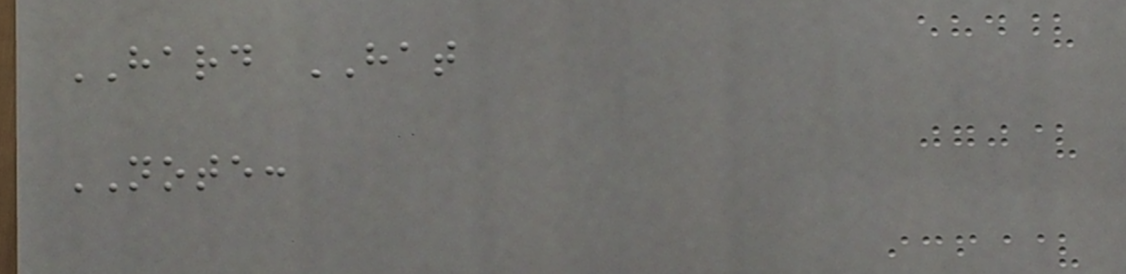HARD HAT
NOTE:
